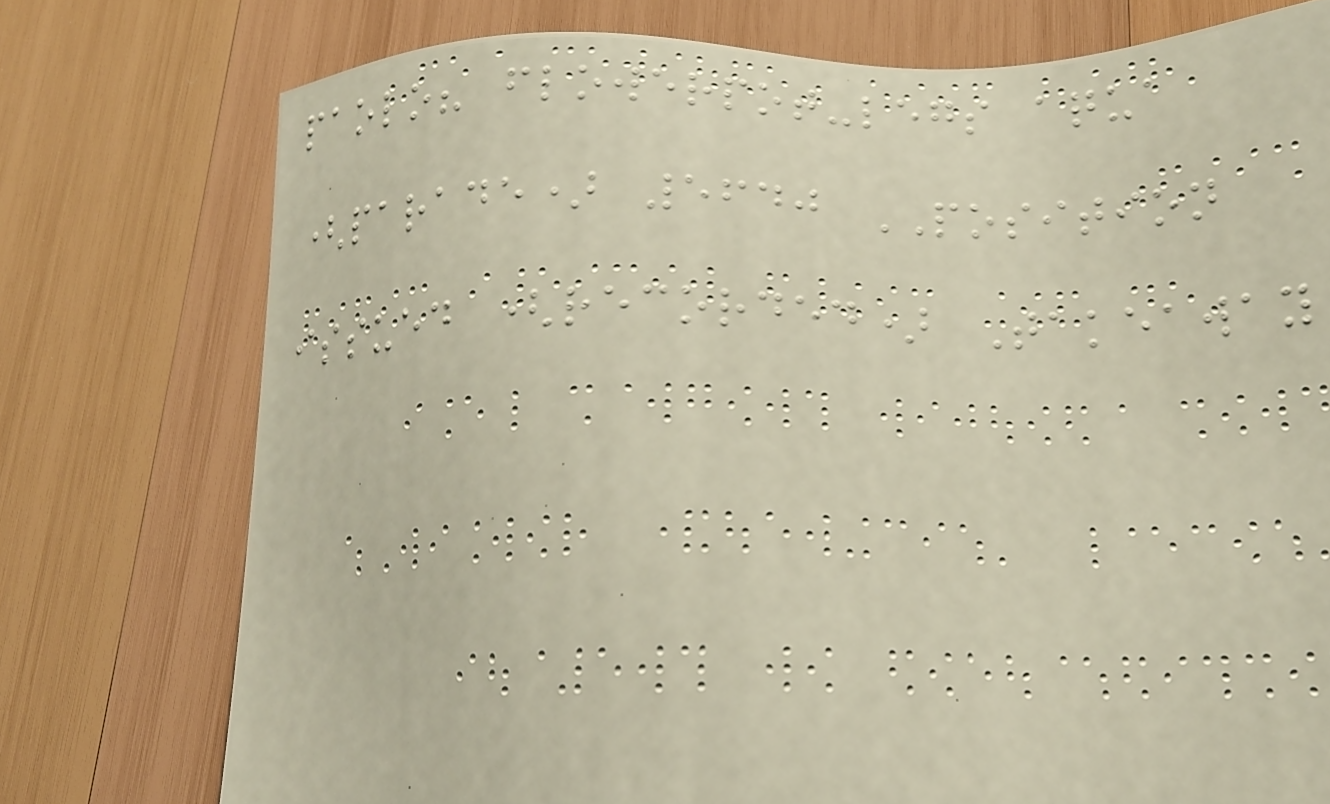paolo? flowerpot-legs aqua
(parade) 5640 POSITION
issued (recorded) Takeaway
